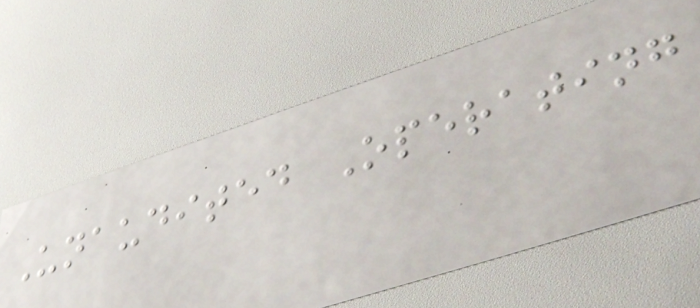Unaudited Operating
